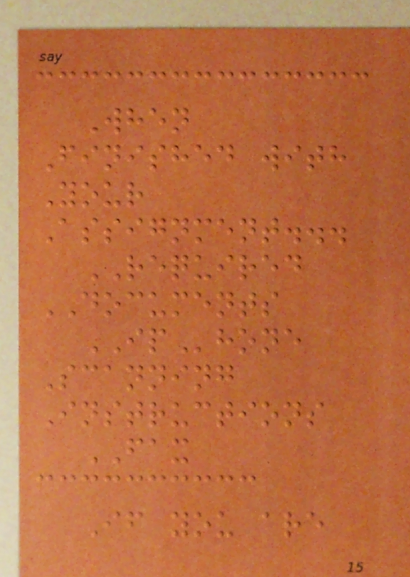When
Finished with
Your
Assignment...
REQUIRED
DOCUMENTS
IPhone
Scanning
Instructions
FAX
If you are
